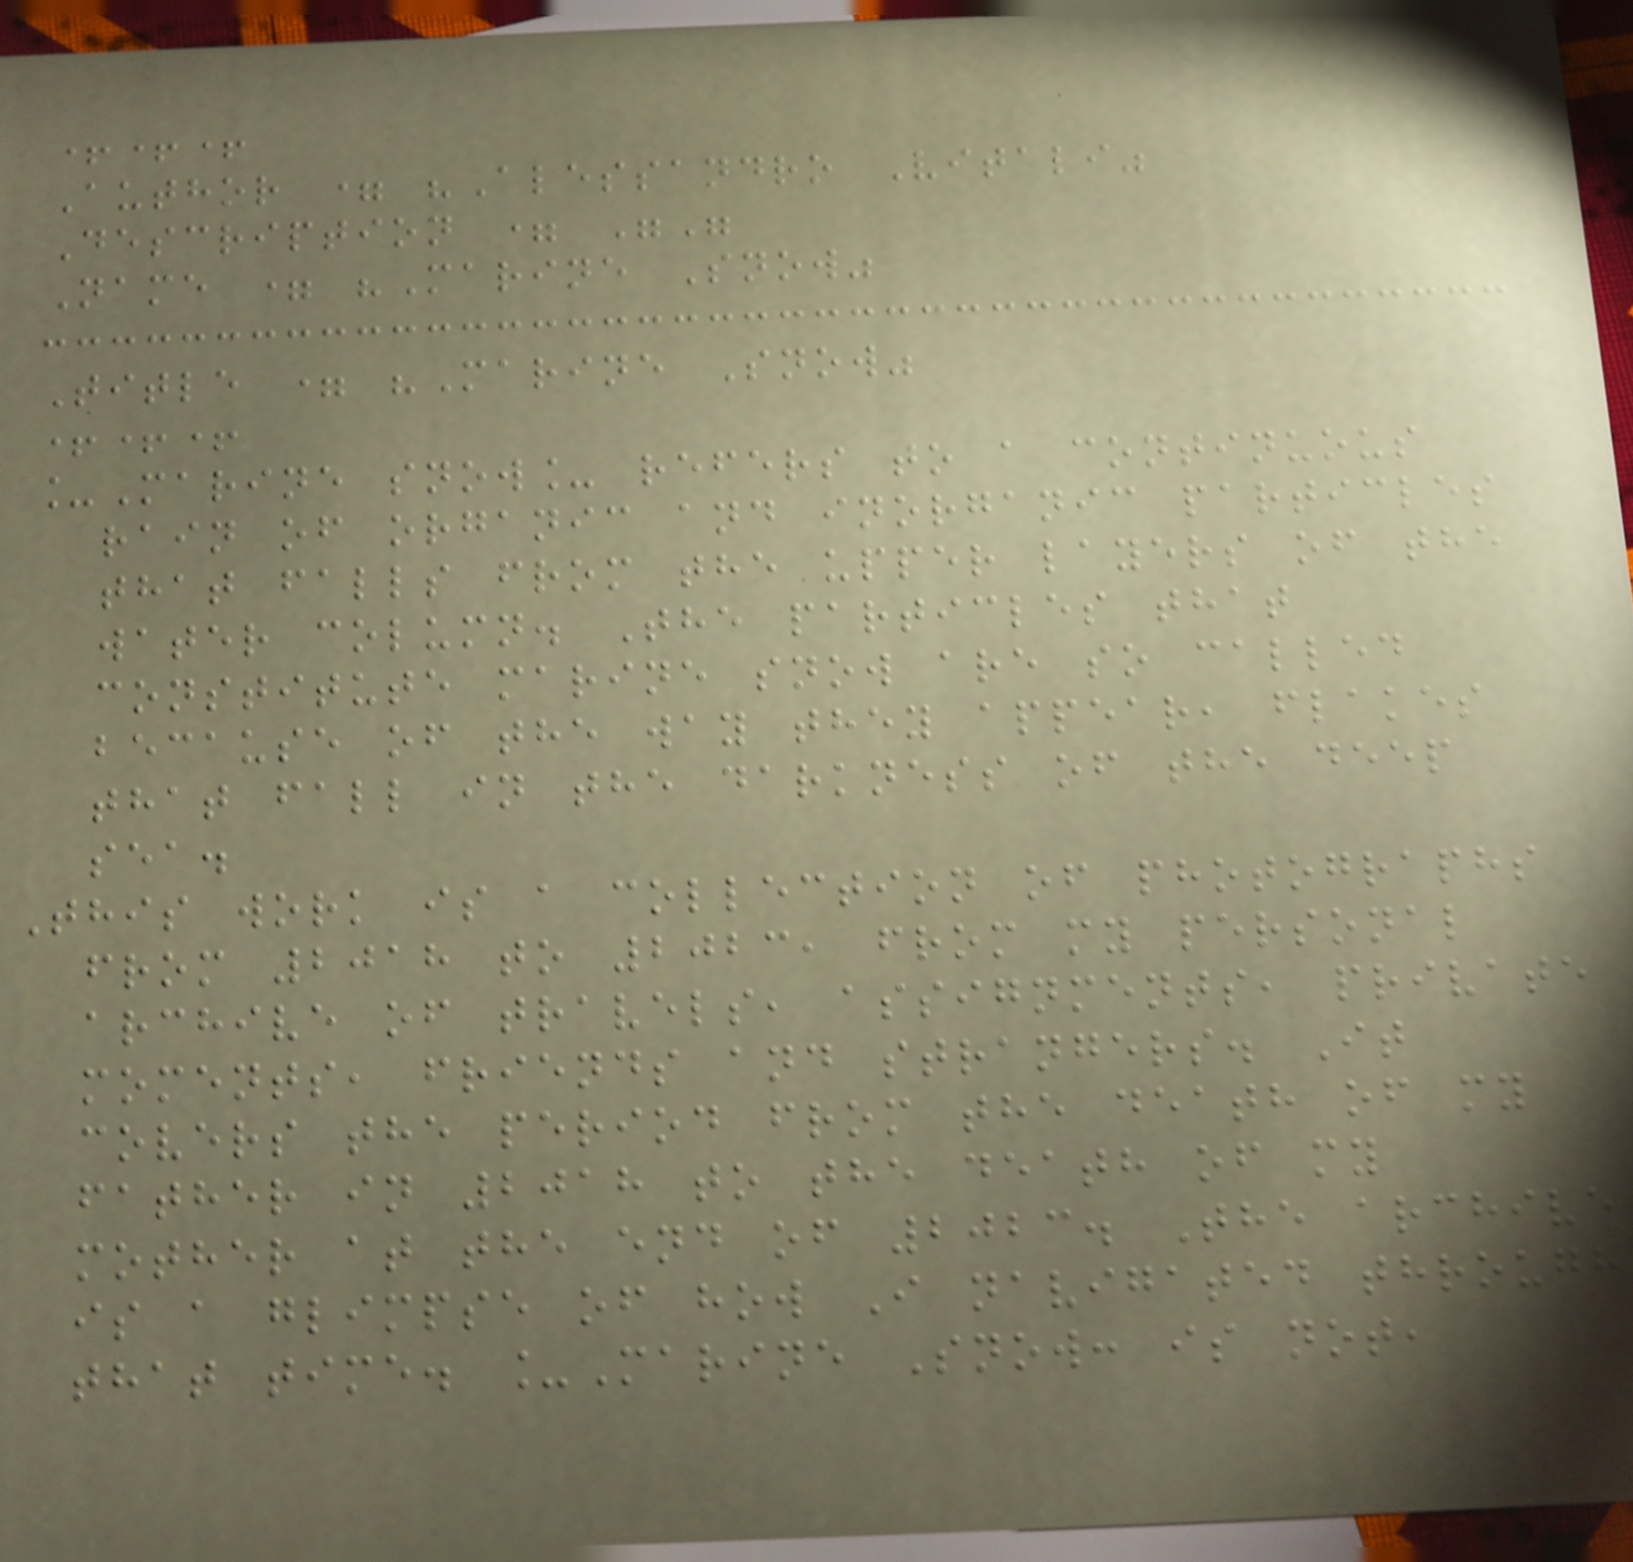+++
Author = "Alessandro Vitali"
Description = ""
Name = "Marine Snow"
Title = "Marine Snow"
+++
_Marine snow_ refers to a continuous
rain of organic and inorganic particles
that falls from the upper layers of the
water column. The particles that
constitute marine snow are so called
because of the way they appear, flakes
that fall in the darkness of the deep
sea.
This work is a collection of photographs
from 2018 to 2023, from my personal
archive of travels, assignments, private
moments, friends and strangers. It
covers the period from the death of my
father in 2018 to the death of my
mother at the end of 2023. The archive
is a glimpse of how I navigated through
that time. _Marine Snow: is not,
